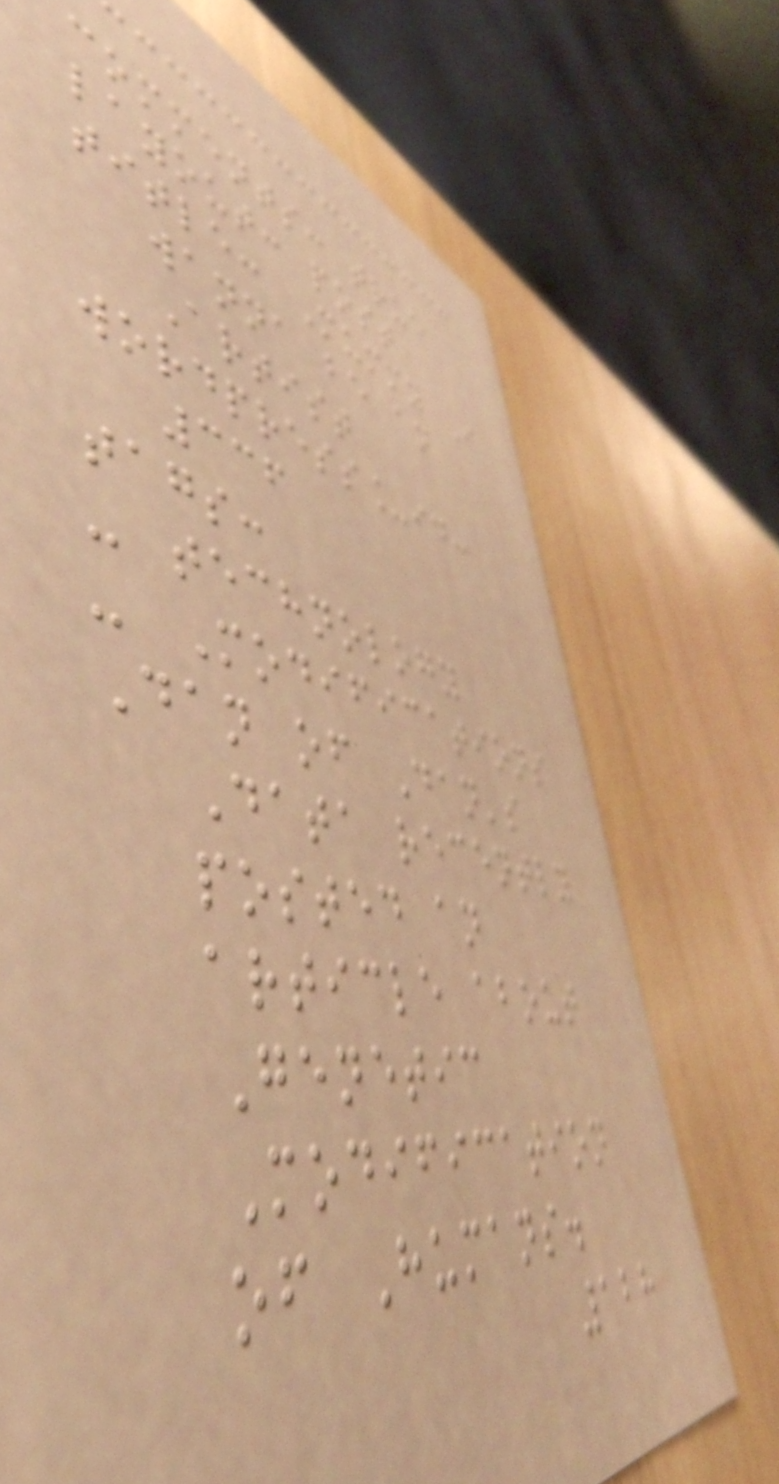comments: true
layout: post
title: Mummy I
wanna be an
Artist
wordpress_id:
336
tags:
- technology
- Modifications
Dan of Dan's
Data recently
posted an
article about
Genetic
Modification
of Humans.
128
